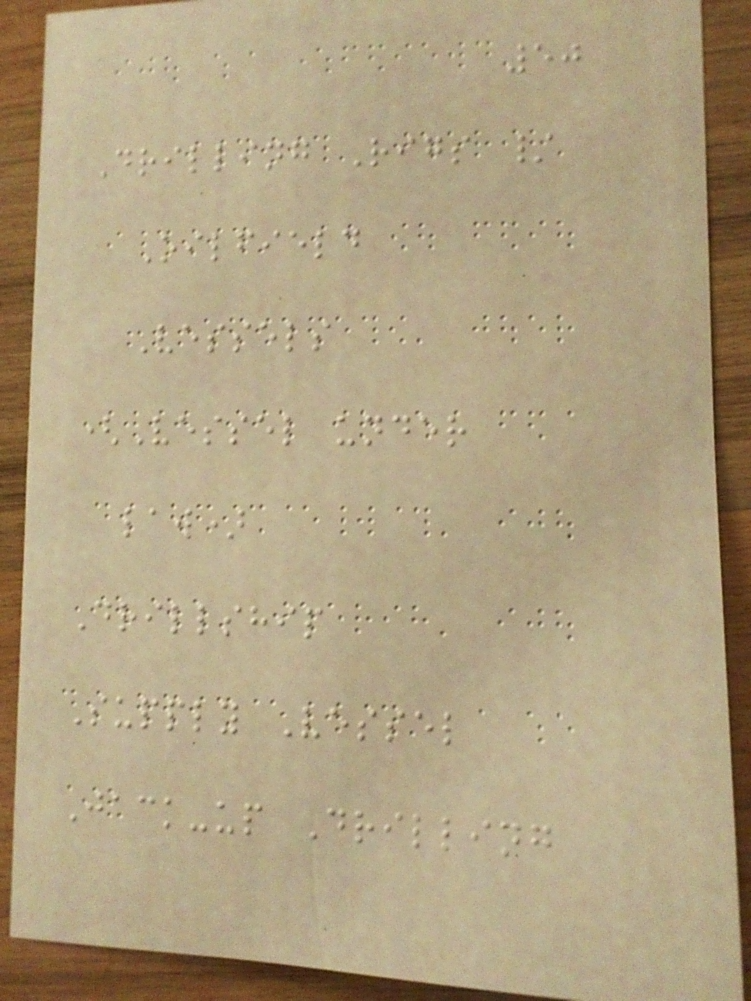50
Drilling Rigs /
Oilfield
Vessels
(Vessel under
law)
Drillship
Supply Vessel
Jack-up Drilling
